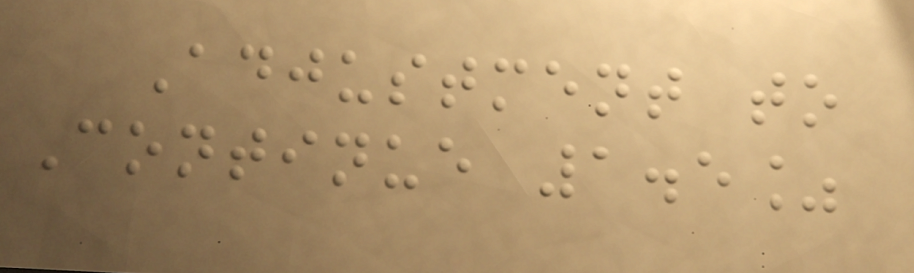Adjustment to
Continue 1.5%
